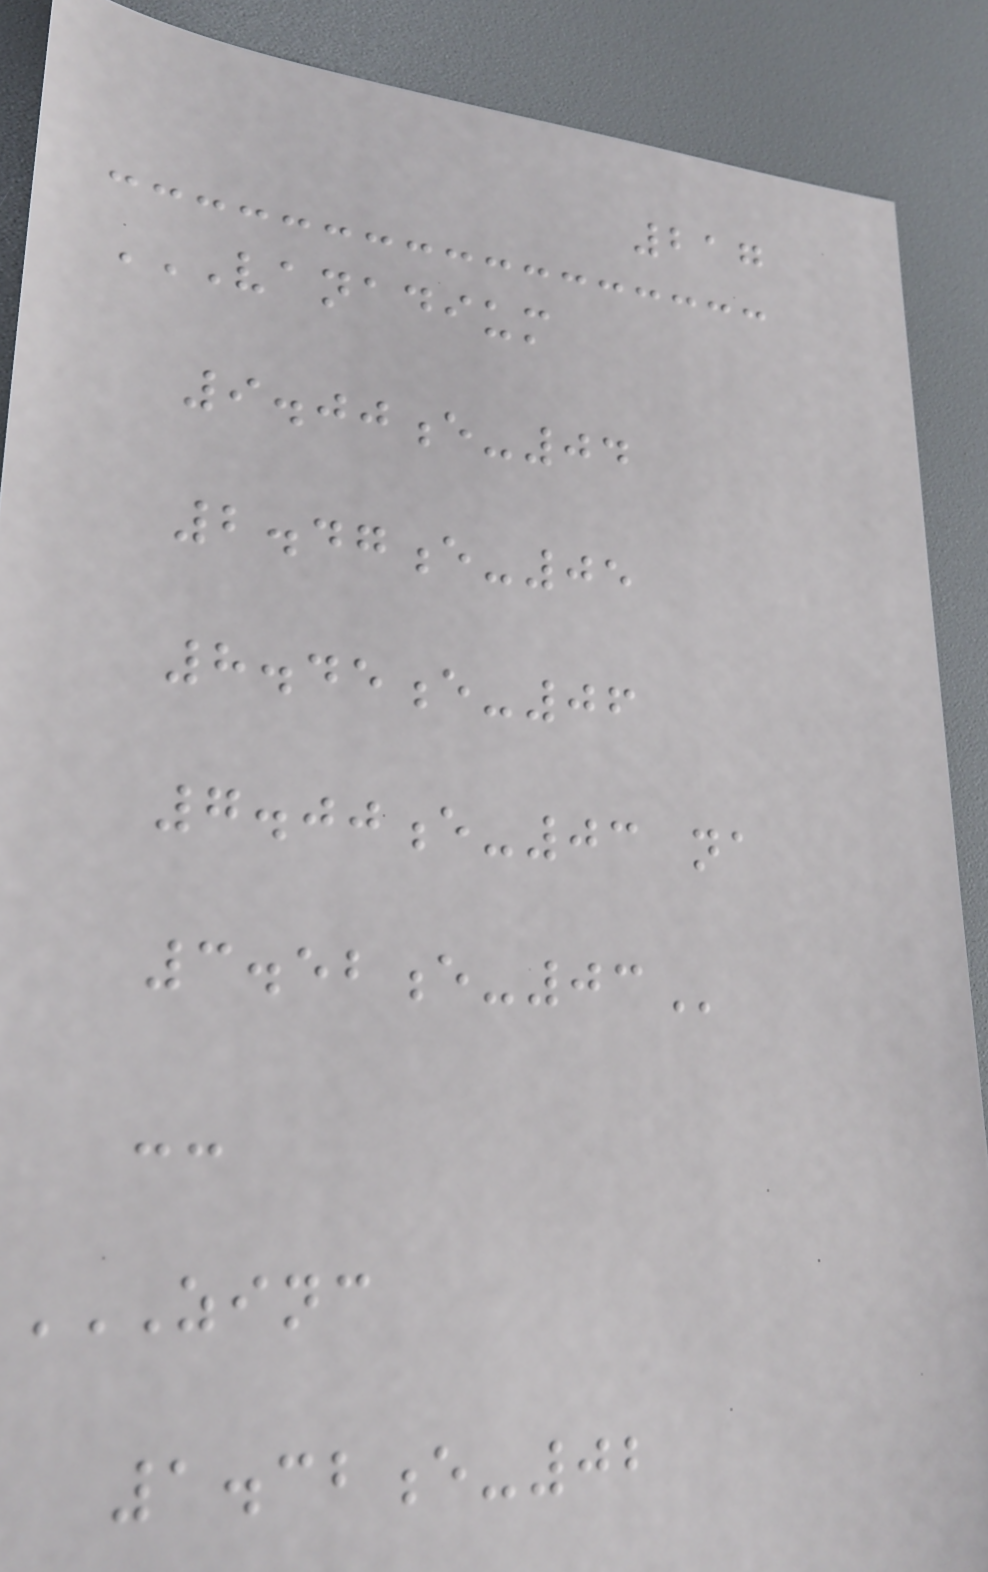217
VANADIUM
9.00E-04
2.47E-05
8.45E-06
7.00E-03 NA
3.52E-03
--
ZINC
1.32E-02
